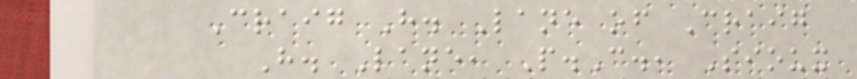Craig H. Lane of Craig
H. Lane, P.C., Sioux
